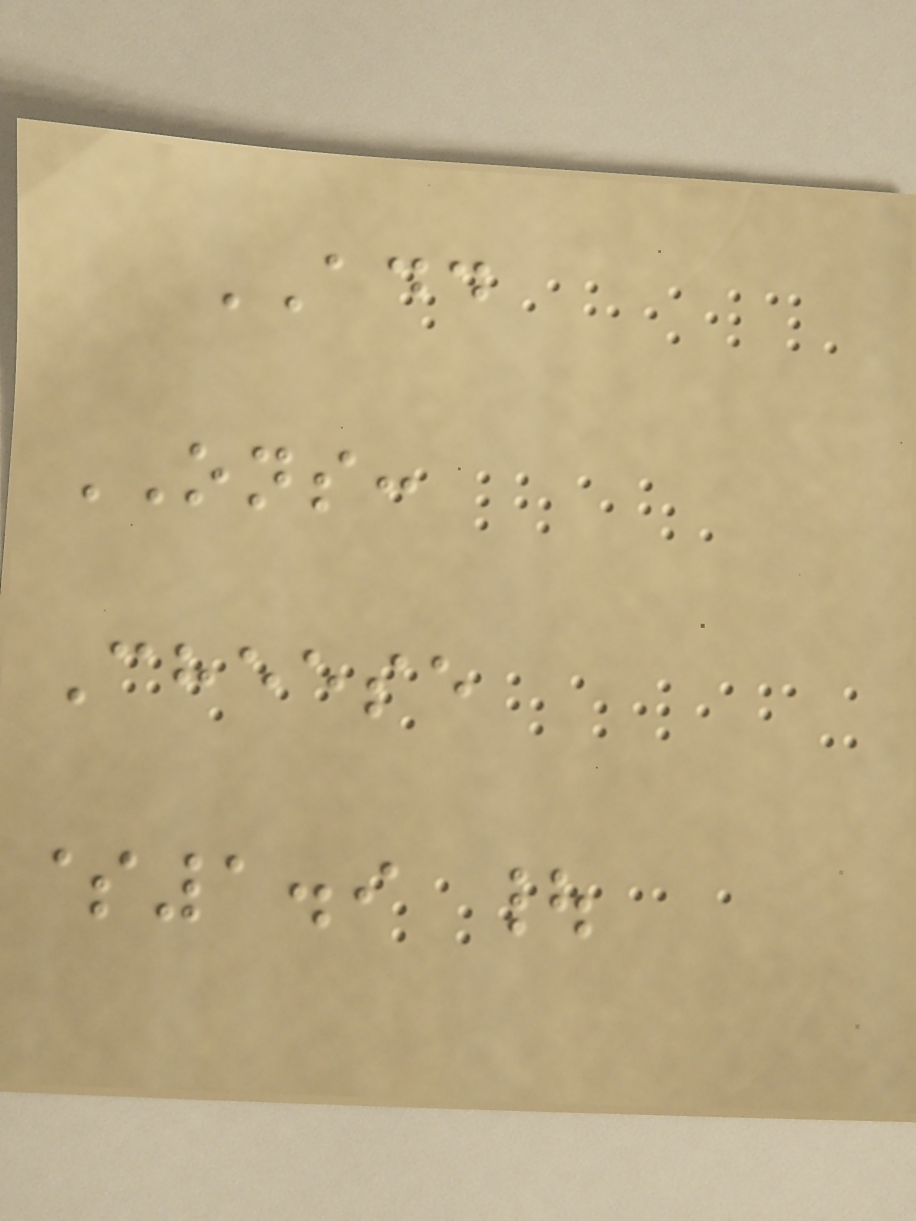ADD
ONS:
Cheese
$1.9 |
